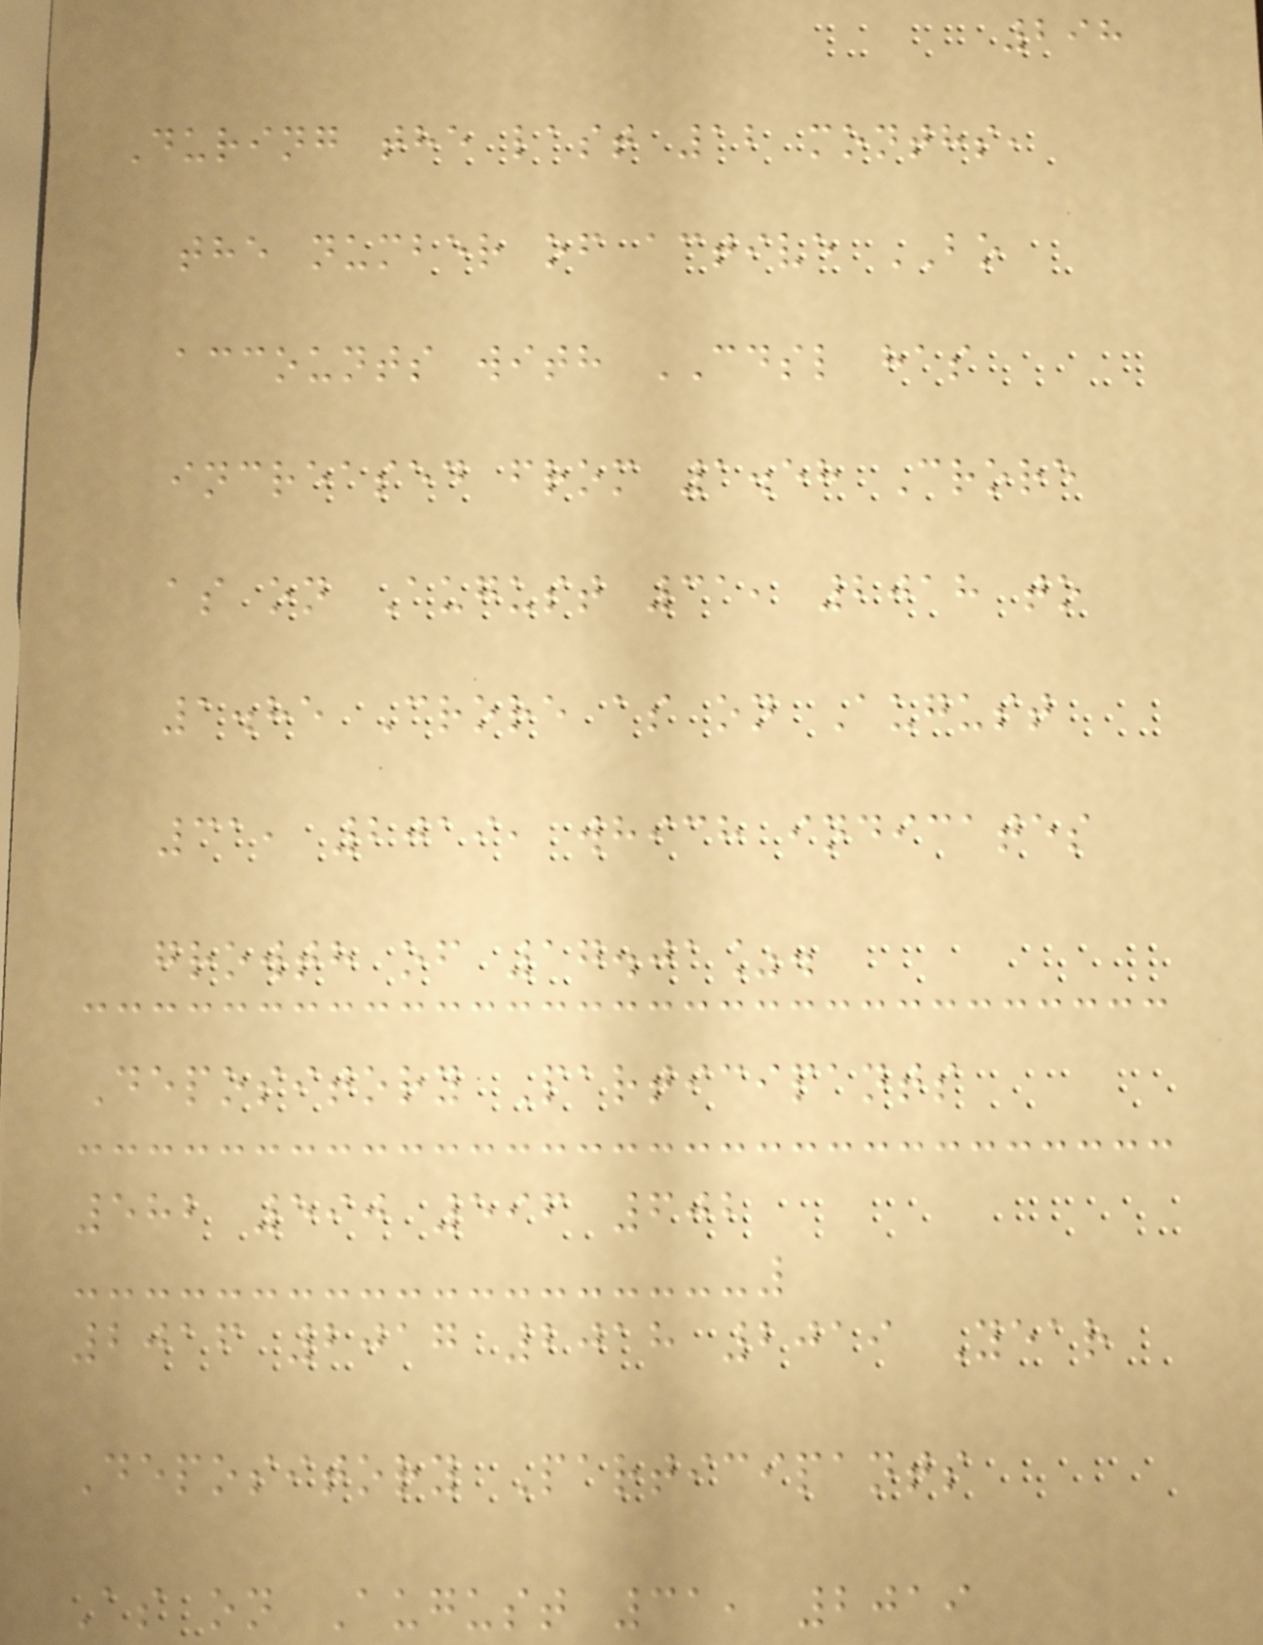298
During the last 12 months,
the number of active BO
accounts with CDSL has
increased from 1.58 Crore
as on August 31, 2018 to
1.85 Crore as on August
31, 2019, which indicates
growth of 17.01%.
Depository Participants
582 590 596 602
2016 2017 2018 2019 Year
Depository Participants
As on August 31, 2019
